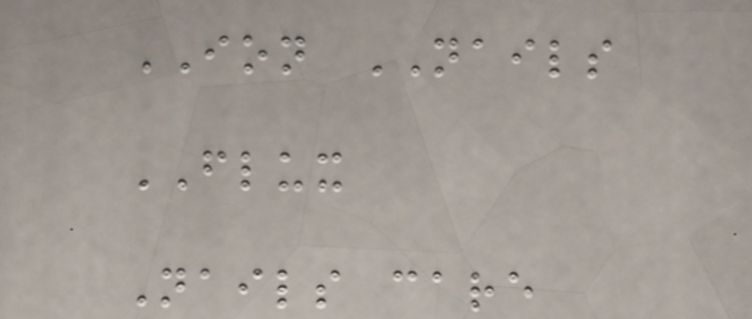ION NAILS
FLUX
Nails care
